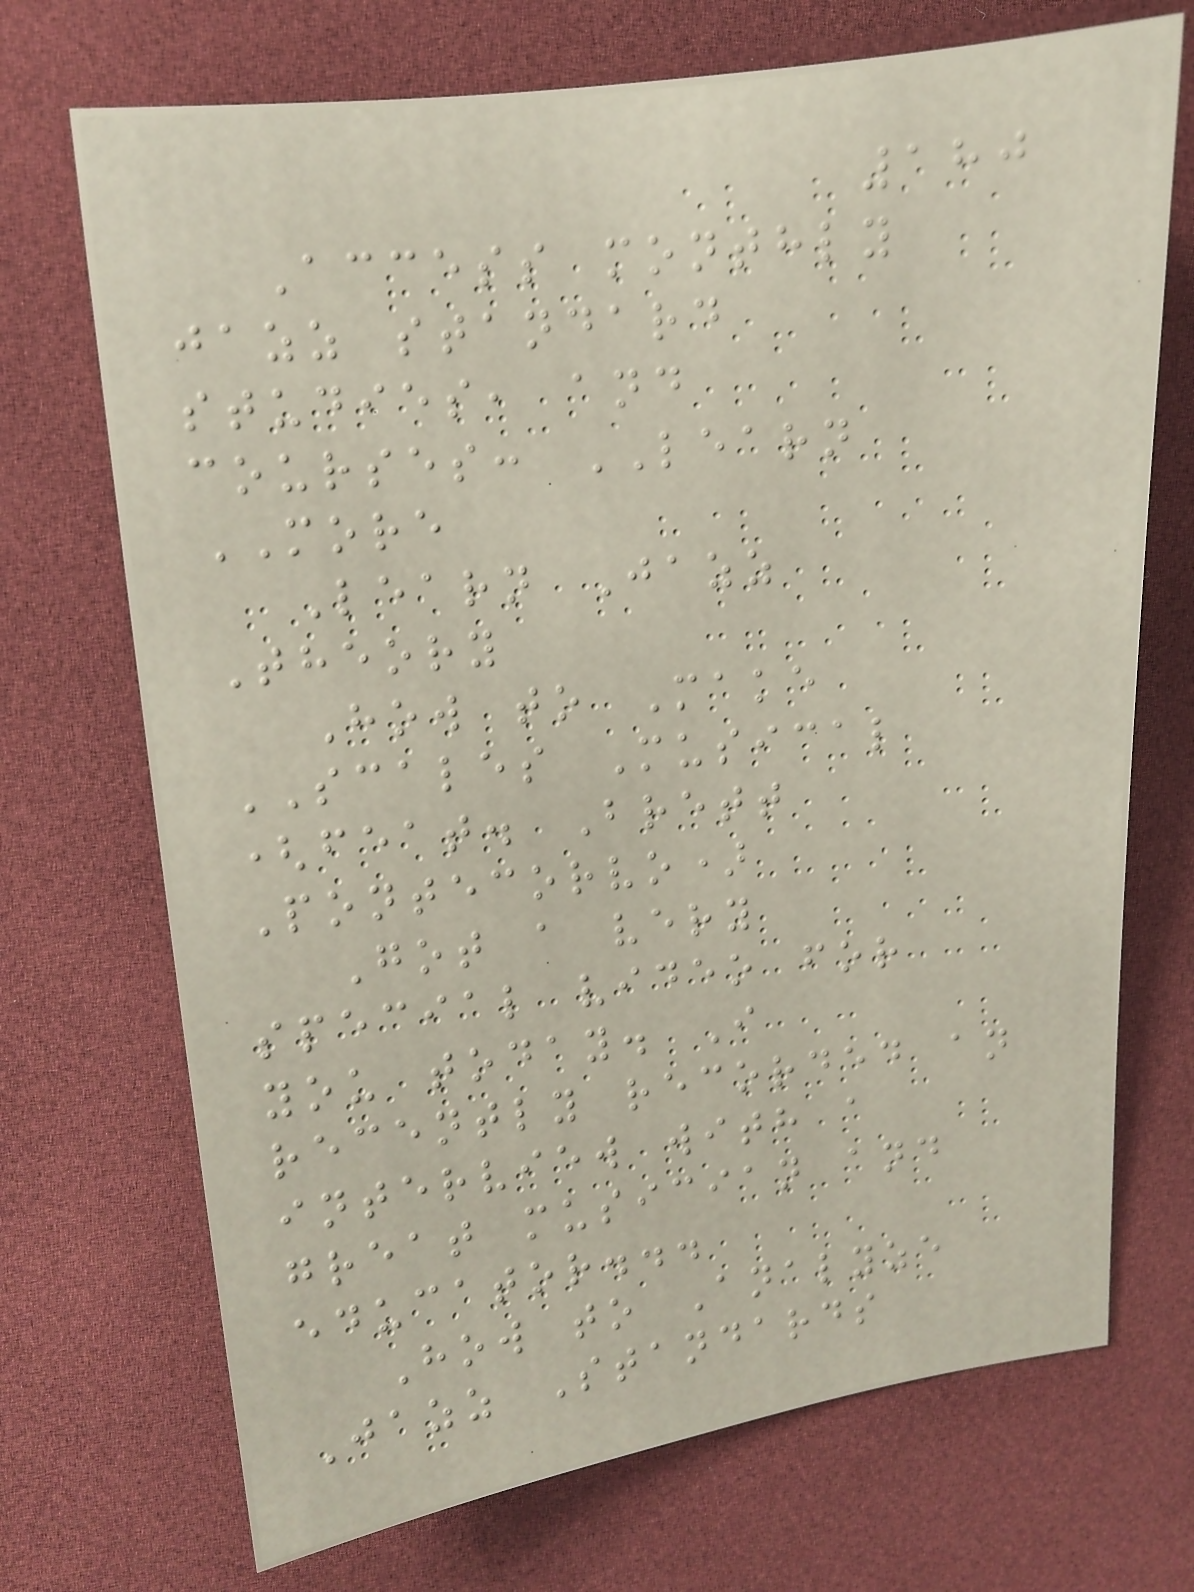180
Access monthly
jazz standard
studies, and
courses: LEARN
MORE
Learn Jazz
Theory
How to Make
SCALES Musical
(feat. Brett
Pontecorvo)
Got a very
special video for
you today. I
recently recorded an
interview with a
great musician and
educator...
How to Analyze
Jazz Standards
